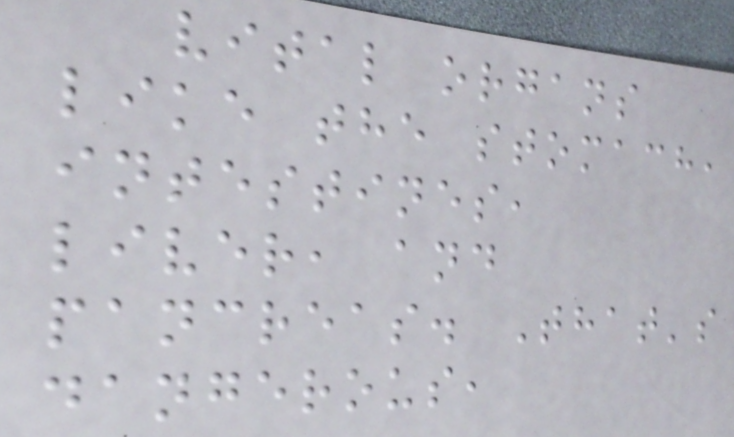vital organs
like the stomach,
intestines,
liver, and
pancreas. That's
dangerous,
